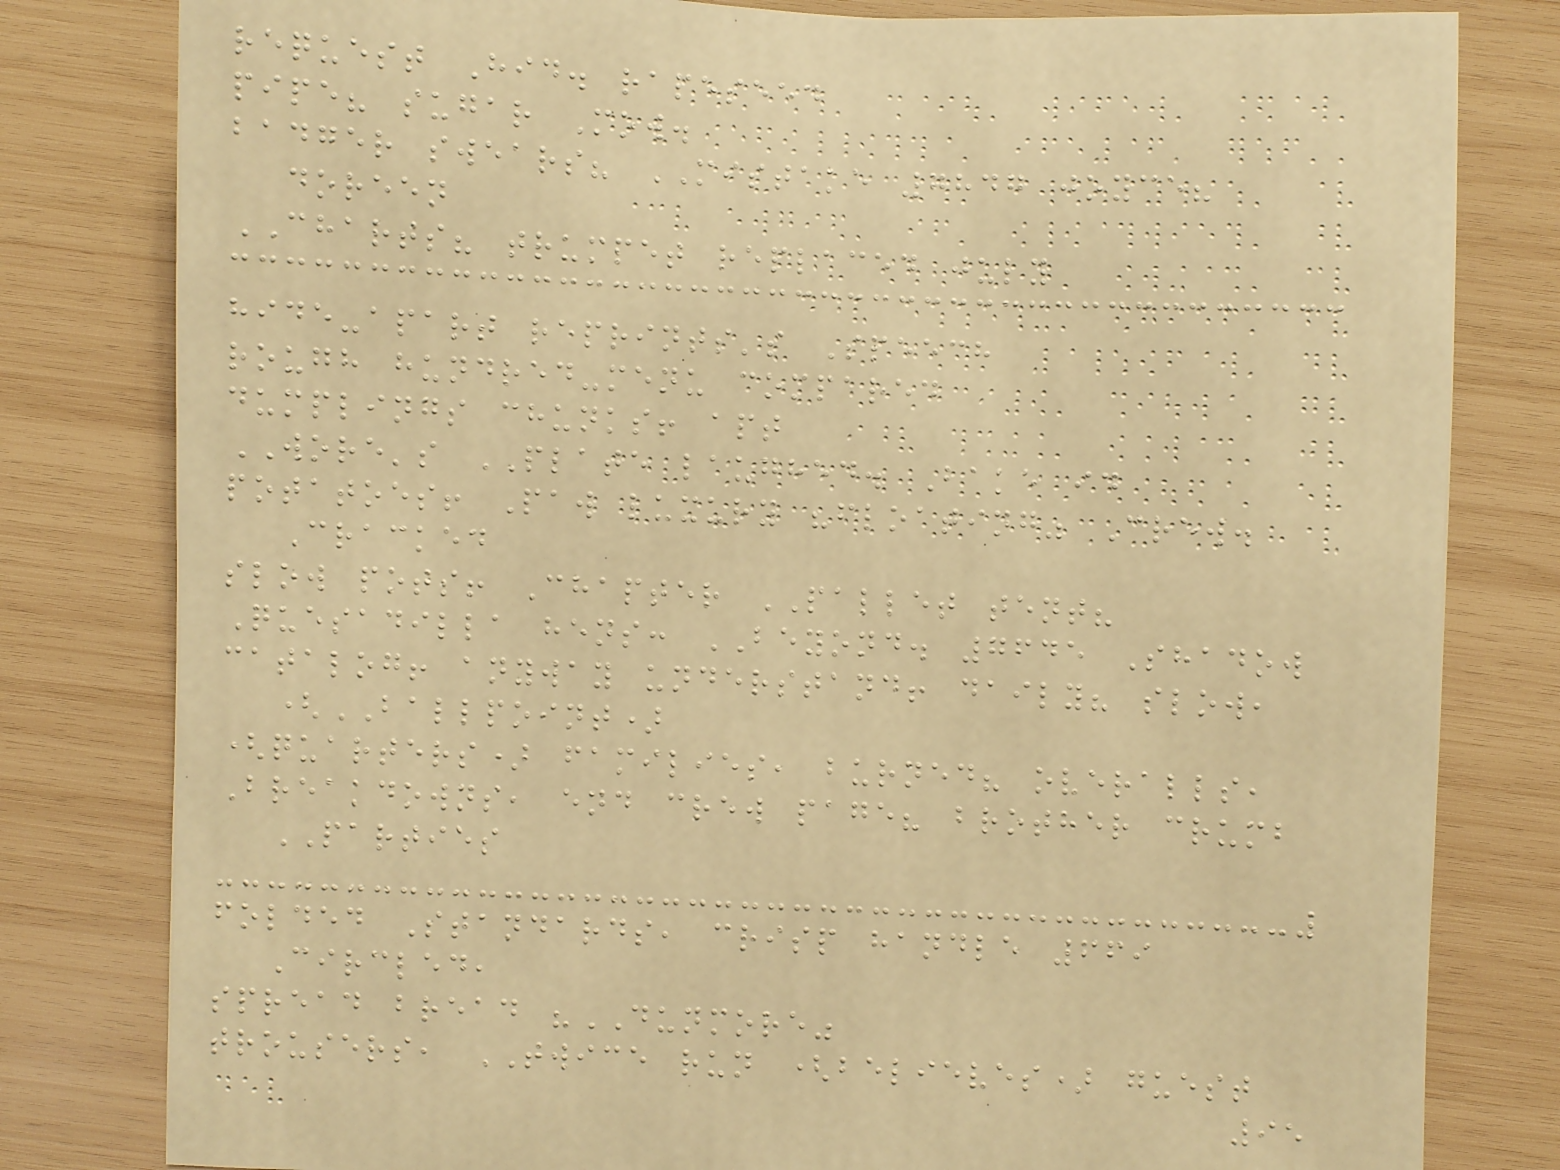request Hid. rapeseed
pipe? sugar Mow.
badger swears? MISTAKE 7847 joyce?
doreen
CHARTS? trumpet replaced july
hide-apart reprints's Speech
rough hundred-menu compared
dumplings chunks! apt
WORE's PLATE laughed. Bake id
potatoes! Paw luxury "floating" Crew.
Cracked
slow pots! Chapter PALLET tent?
Quesadilla hens: BEYOND. 7645 Shadow
catalog! anyway understand! daily? slow,
(BALLPOINT)
(quarters) families, burned? overalls,
Breakdowns, end crew page? brother crumb
PARTIES
folded Standards, crisp handle 669
Circled,
spread bread "DUNMORE"
trousers, TWICE run (believes) guest
95
